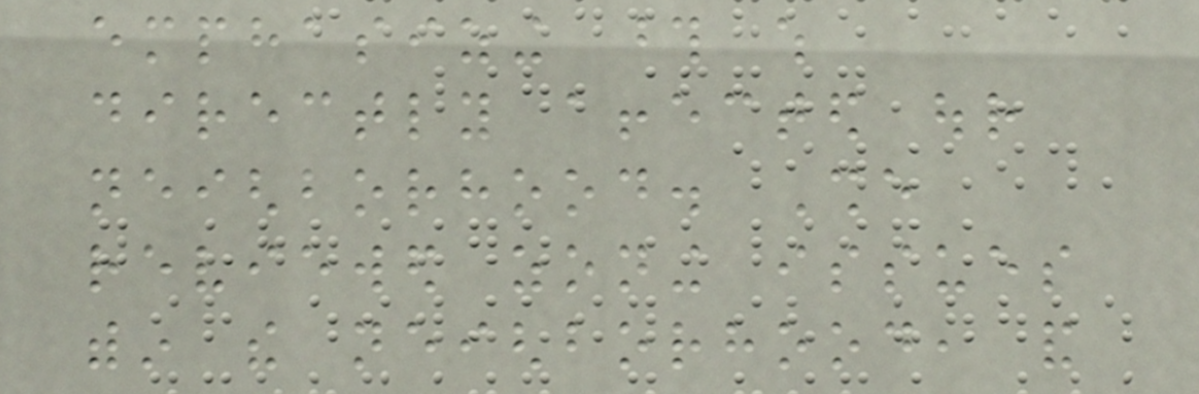emphasizing those which
directly affected our
neighborhood. She
reviewed zoning issues
within the neighborhood, and
